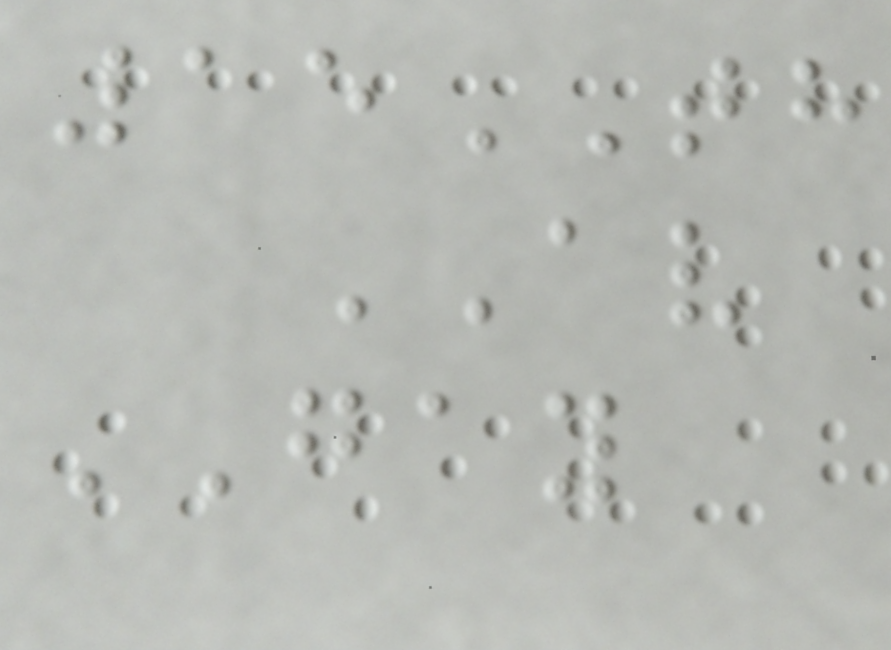15TH
AV
GAY
